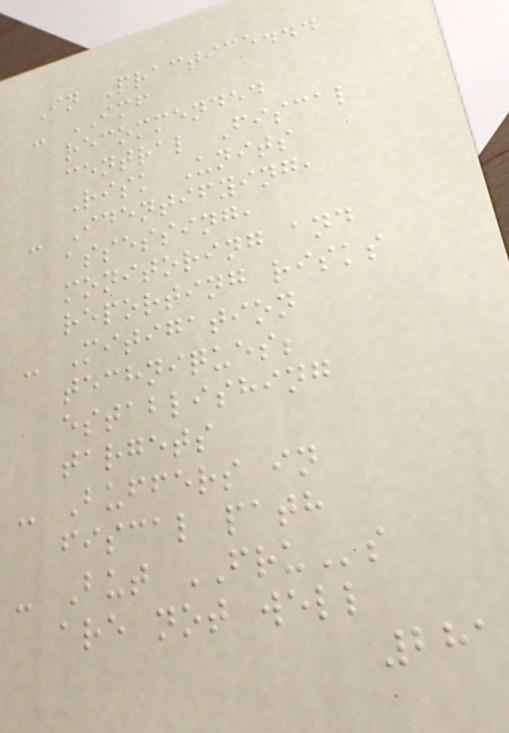In Practice...
- IMF
recommended
central Fiscal
Risk Units
- Identifying,
assessing,
monitoring and
reporting risks
- Mitigation
techniques;
establishing
targets
- Buffers in
fiscal path
- But FRUs
are not well
281
